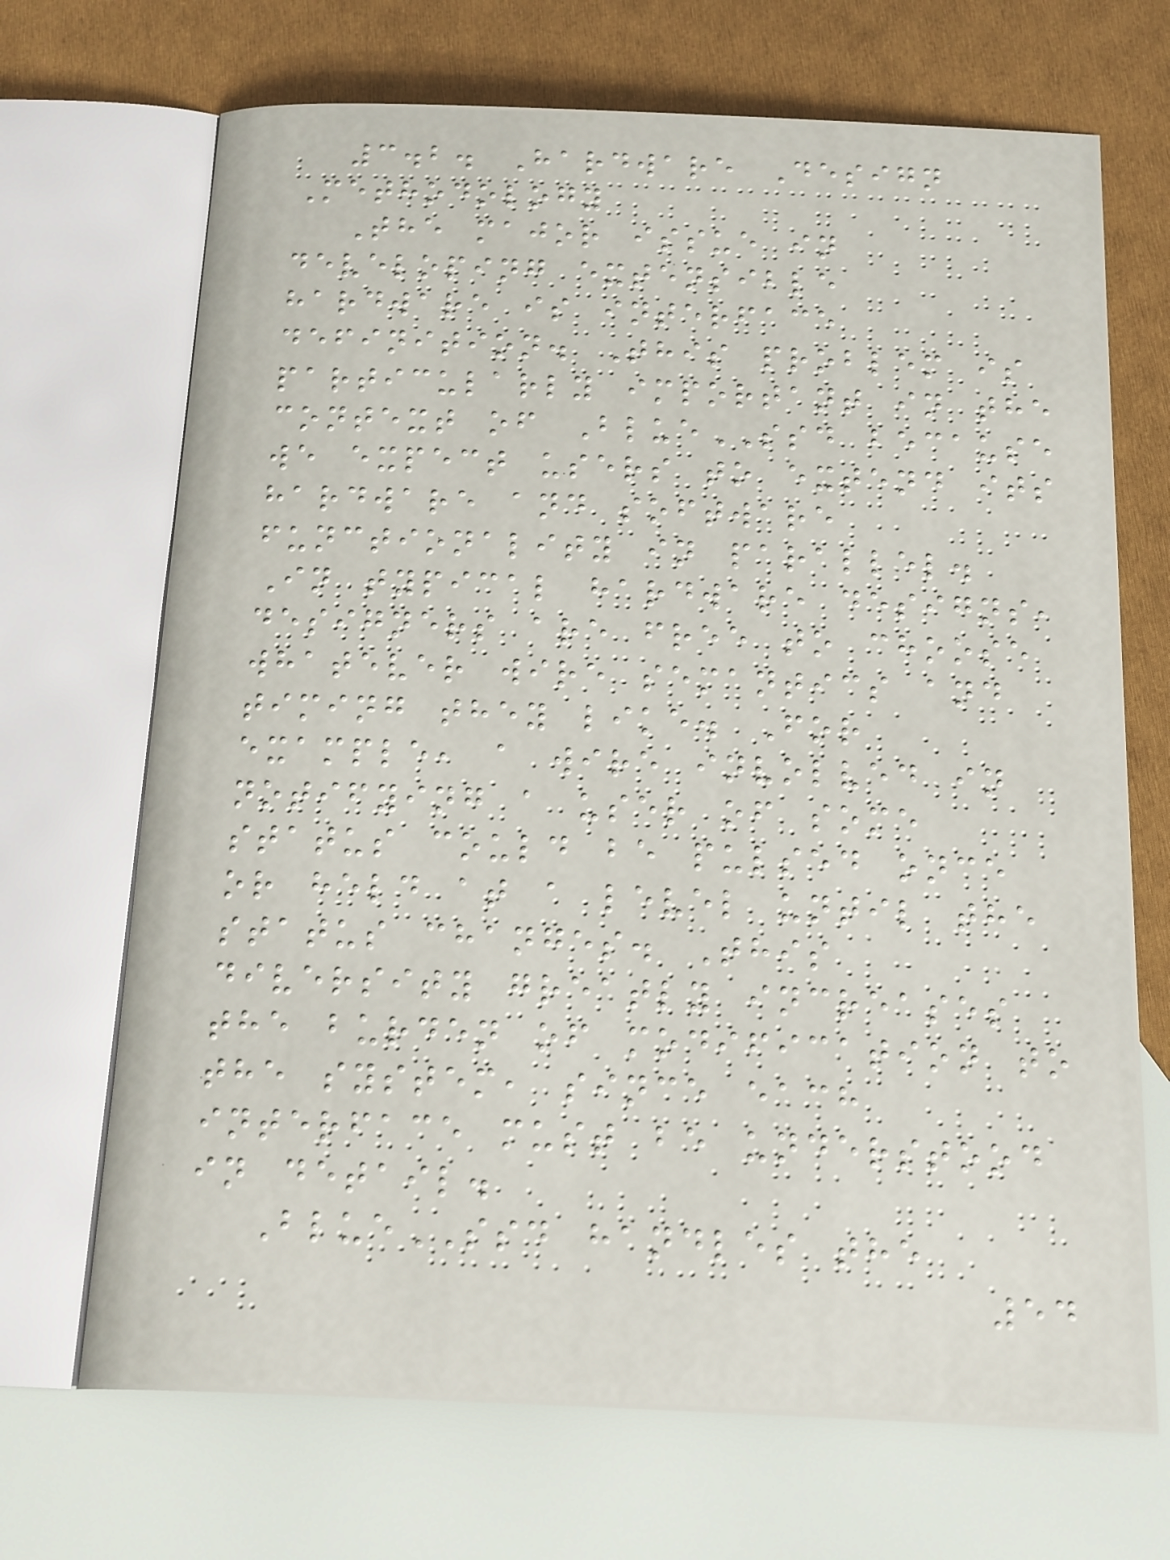3.2. Hardware Design
Methodology
The major issue in
developing extensible
hardware is interface
definition. This problem is
particularly important in the
context of BlueSSD because
we expect users to extend its
hardware and software
functionality in parallel.
In typical hardware designs,
designers are free to choose
whatever wire semantics and
timing they like. For
example, a wire involved in
notifying a user of some
status could be pulsed once
or held at a level until the
status changes. This
diversity greatly increases
the burden of modification to
the system, since each
interface must be understood
in detail.
BlueSSD handles the
54
